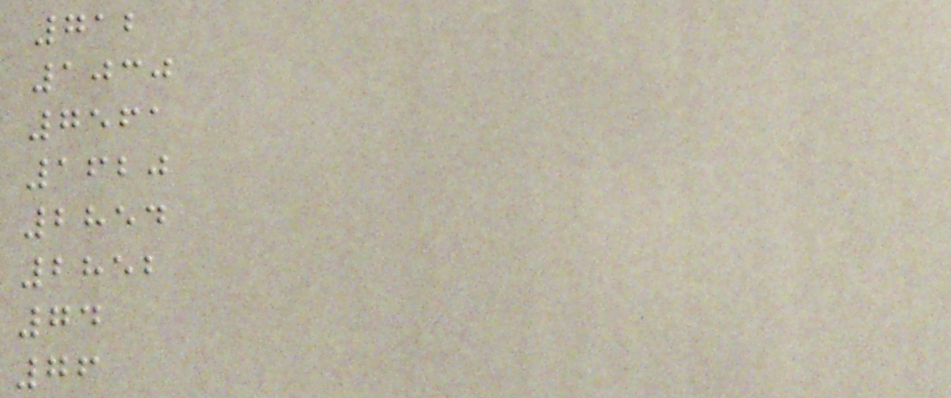712
1030
7561
1620
2854
2852
74
76
